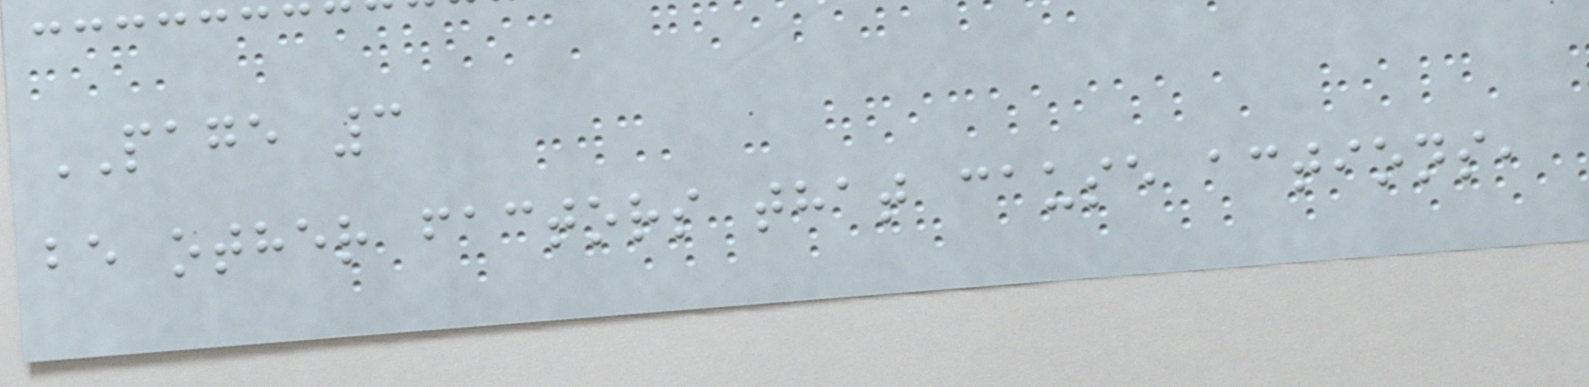PAGE 3
be other factors that cause actions,
